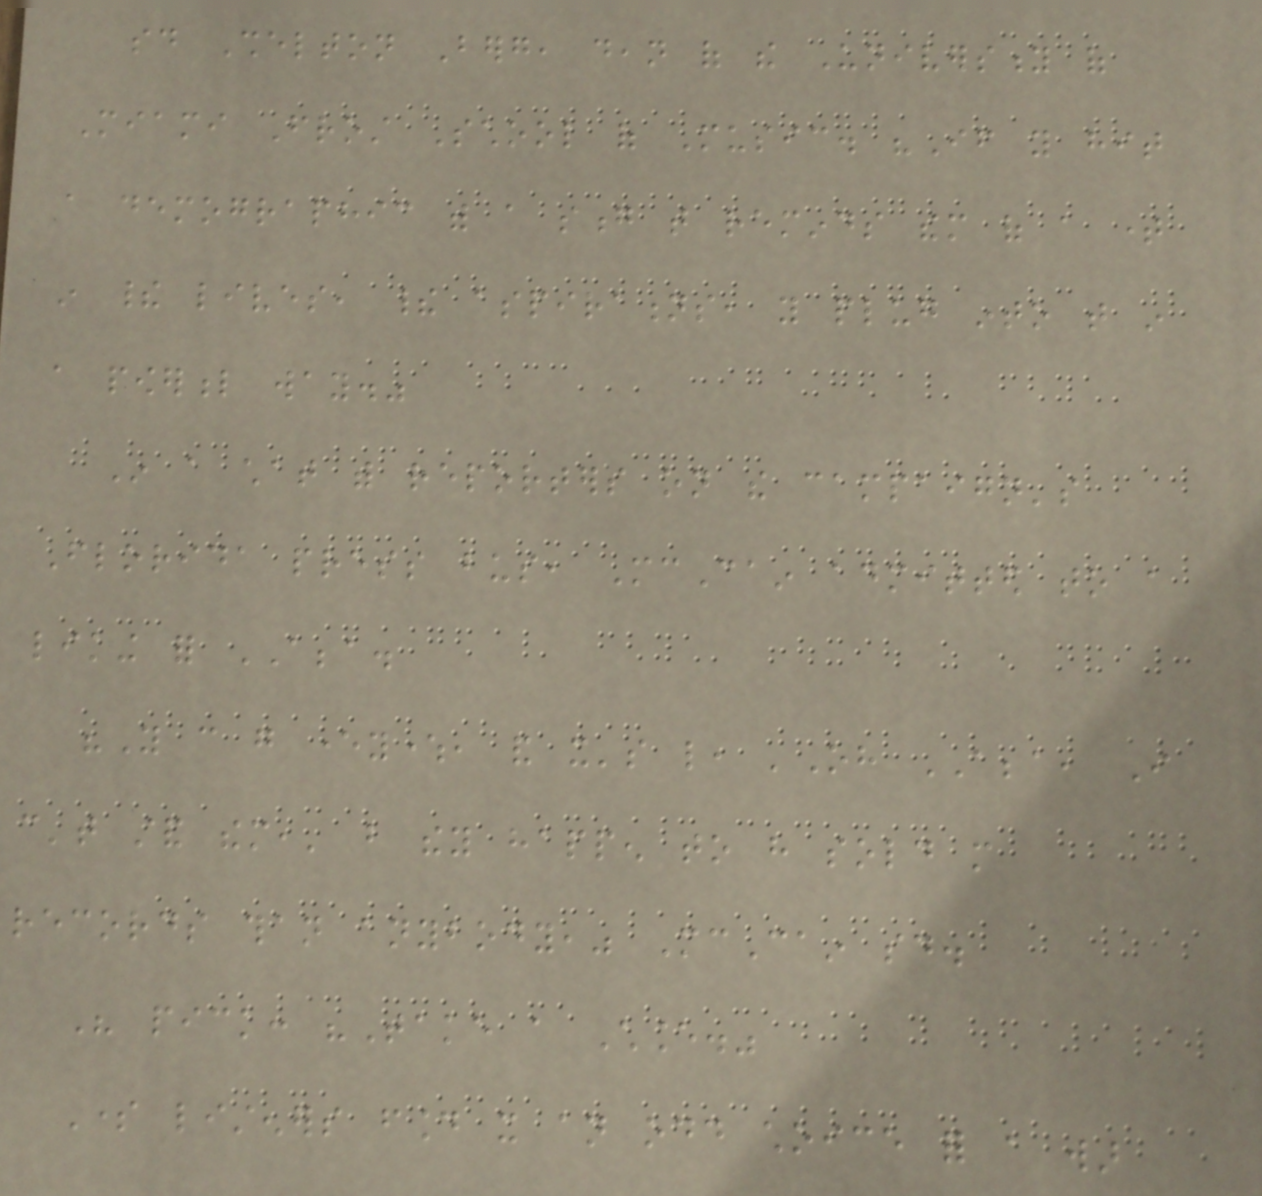said Shelton Berg, dean of the University of
Miami Frost School of Music. "If you hit
a demographic with a song that reminds them of a time
in their lives, their aspirations, you plug into that in
a powerful way."
In a chat with reporters on the campaign's
Florida press bus, McCain admitted to a
liking for ABBA.
"You can go everywhere, and it's like, 'Oh ABBA, I
can't stand them,' but they happen to have sold more
records than anybody," McCain said.
His pick: "Take a Chance."
Some listeners found it an odd choice for a war
